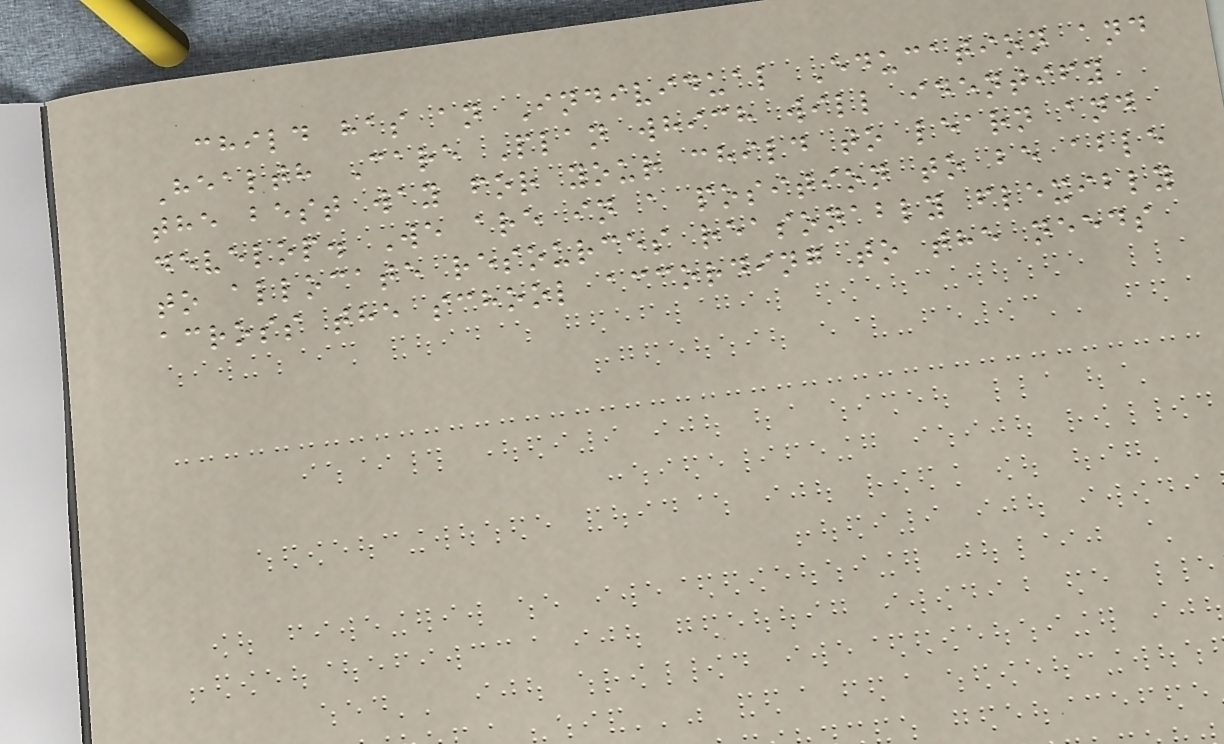child has an Individual Education and
Health Care Plan which will identify
the best way for your child to learn and
develop. We are in a position to be able
to allocate resources reasonably flexibly
across the school according to the needs
